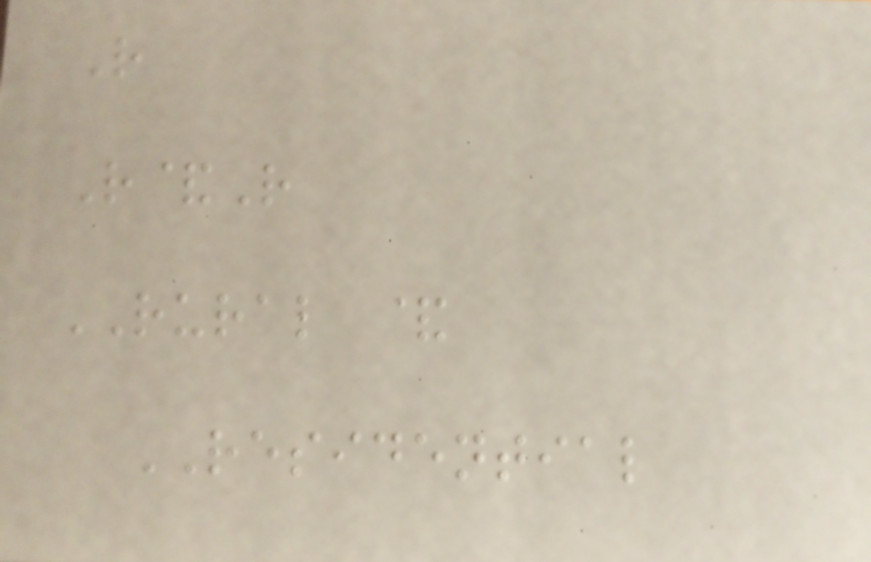R
R&R
RURAL &
RESIDENTIAL
